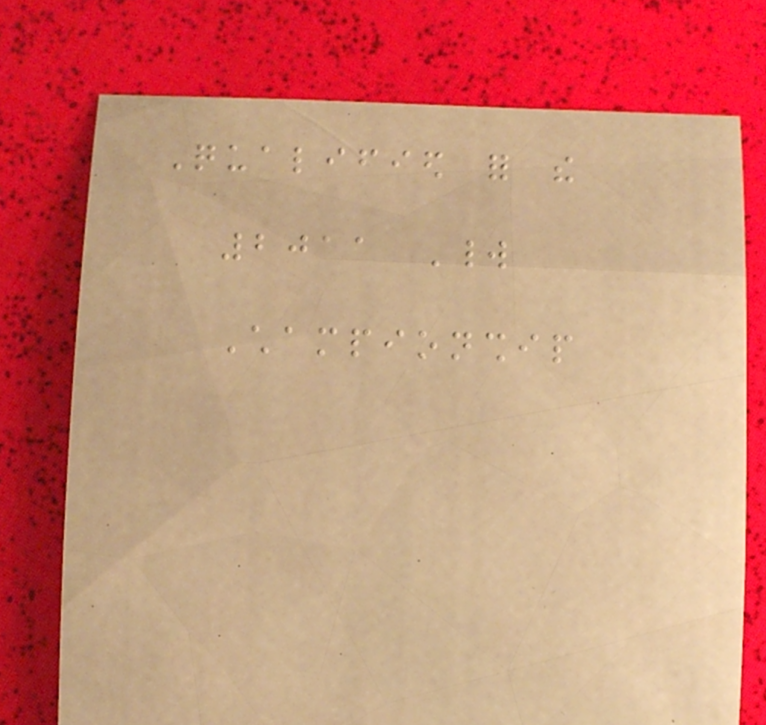Qualified for the
2011 World
Championship
